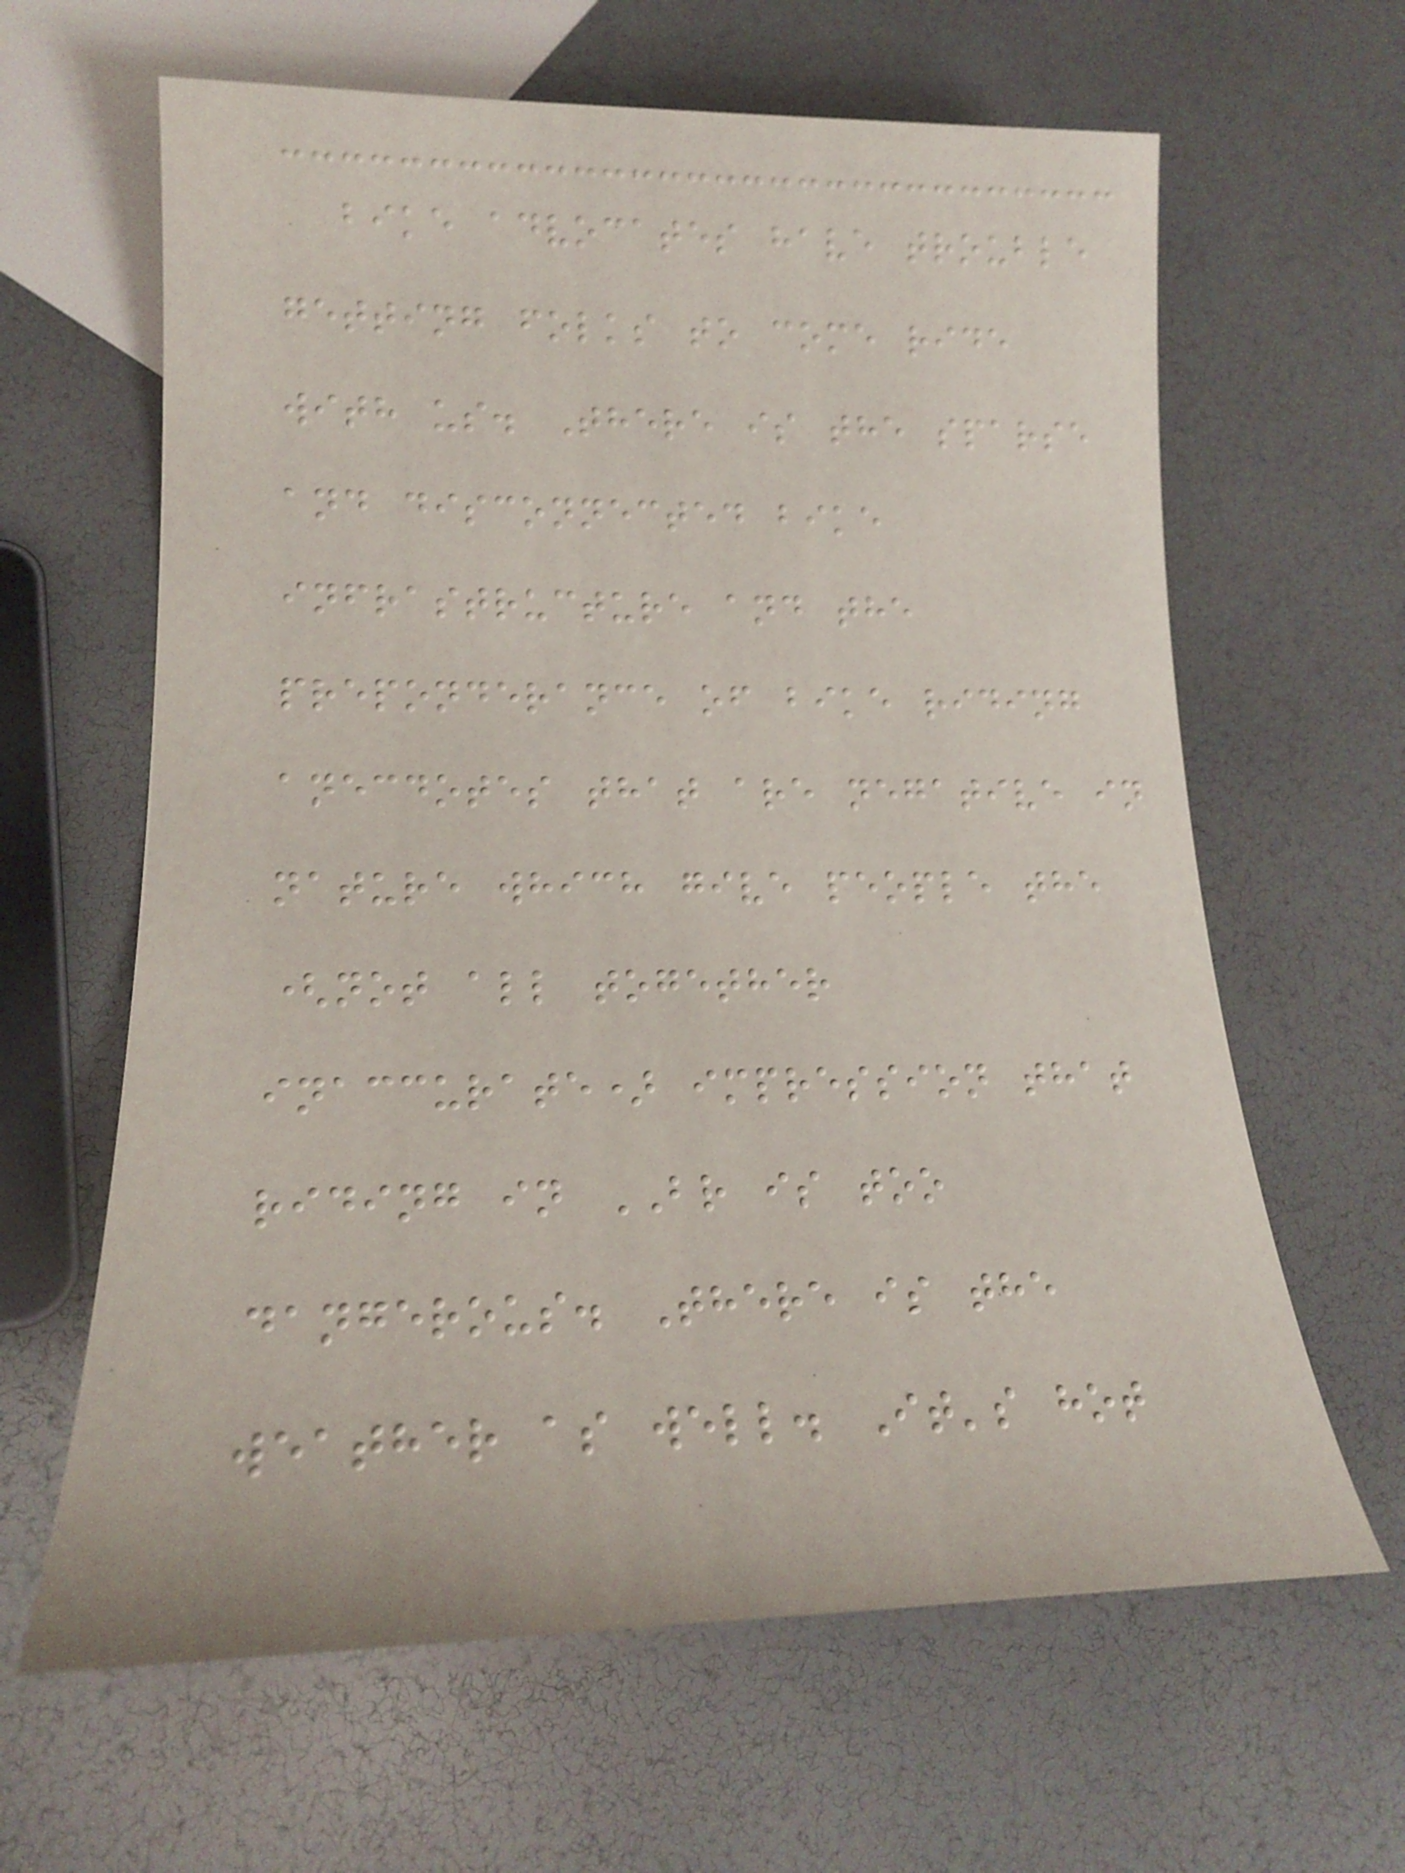bike advocates have trouble
getting folks to come ride
with us. There is the sparse
and disconnected bike
infrastructure and the
preponderance of bike riding
anecdotes that are negative in
nature which give people the
(not all together
inaccurate) impression that
riding in BR is too
dangerous. There is the
weather as well. It's hot
